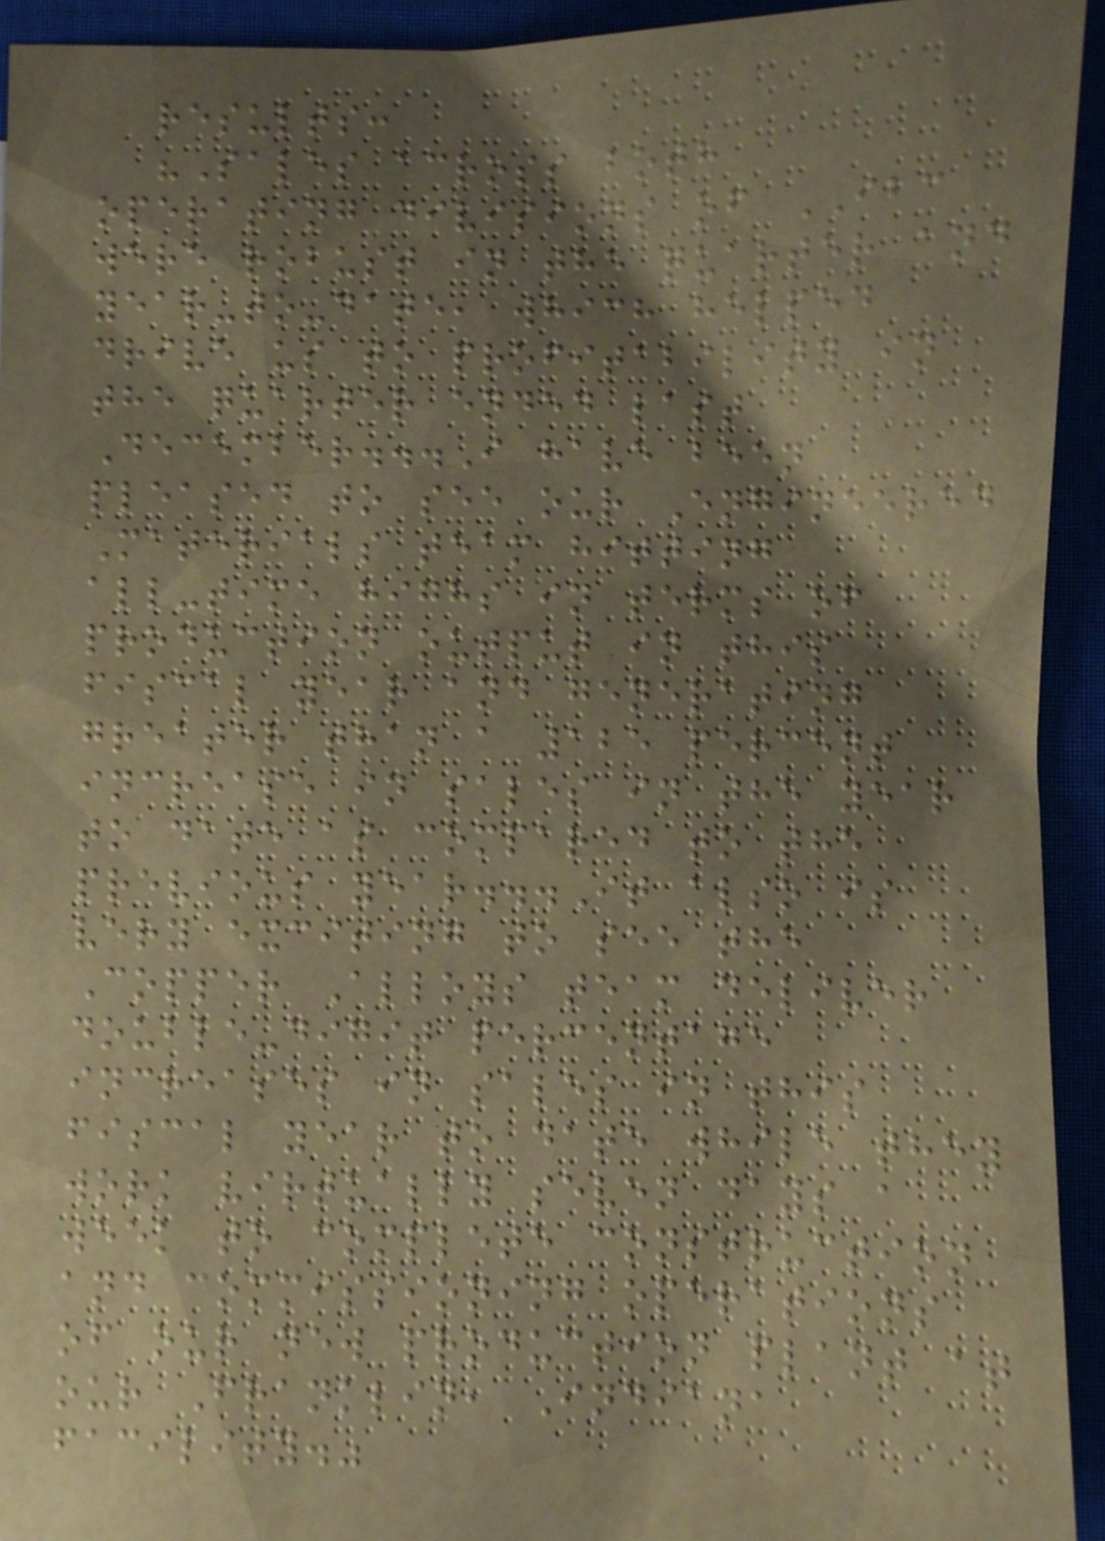results:
"Sales across both
operating divisions of IBC
were robust in the quarter and
year-to-date, which helped
drive us to profitability in
the quarter ended last
December...I have been
pleased to see our Engineered
Materials team hitting
all-time highs in terms of
production output in this
fiscal year and generating
greater than a 125 percent
increase in sales in the year
to date as compared to the
previous year...It also is
very exciting to see the
Copper Alloys team deliver
double-digit percentage
increases in sales in this
fiscal year to date while they
work virtually seven days a
week to complete construction
and commissioning operations
of our new production plant at
our Franklin, Indiana
facility."
